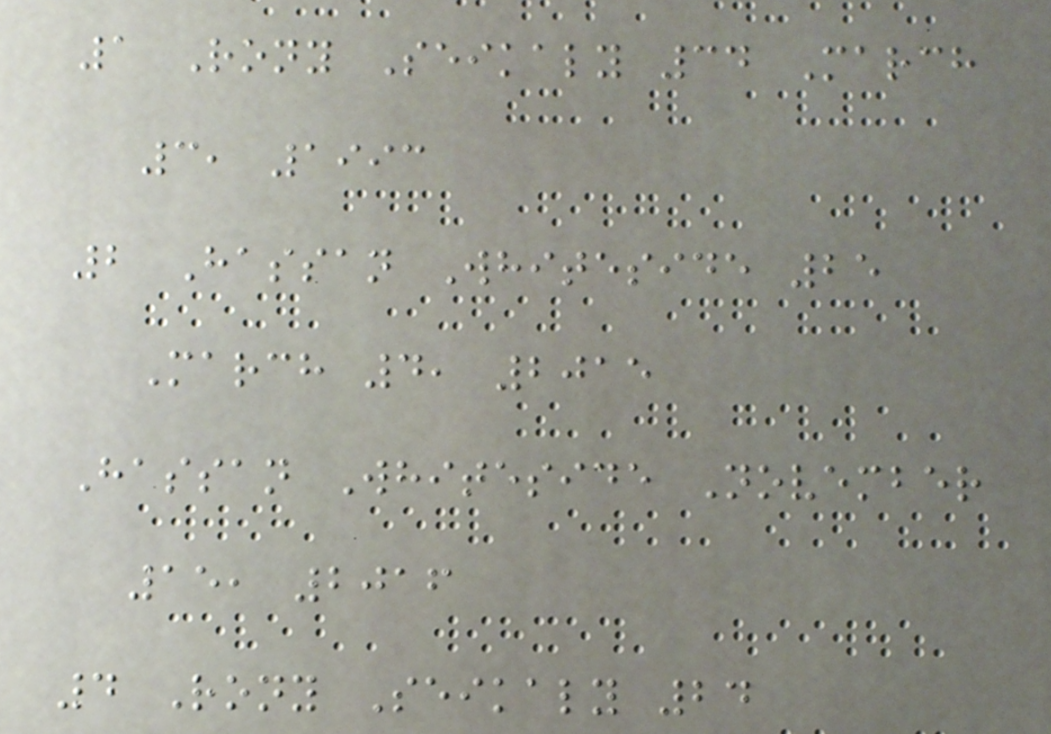1 Rony Seikaly 34 March
3, 1993
2 Hassan Whiteside 25
March 4, 2015
Hassan Whiteside November
15, 2016
4 Rony Seikaly 24
